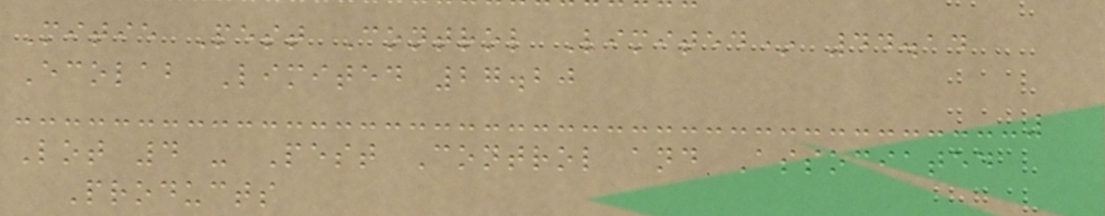Mitie Pest Control Limited* 44.14
Ecolab Limited 27.20
Lot 4 - Pest Control and Associated
Products
